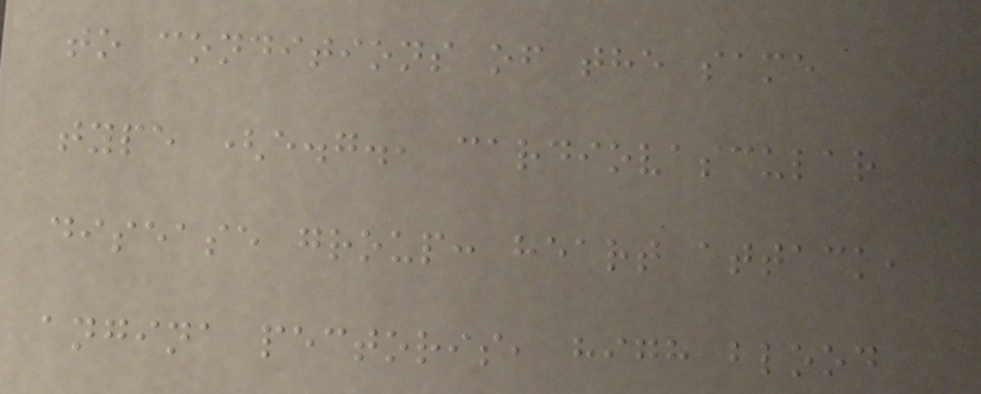to conditions of the same
type (e.g., cardiovascular
disease group: heart attack,
angina pectoris, high blood
